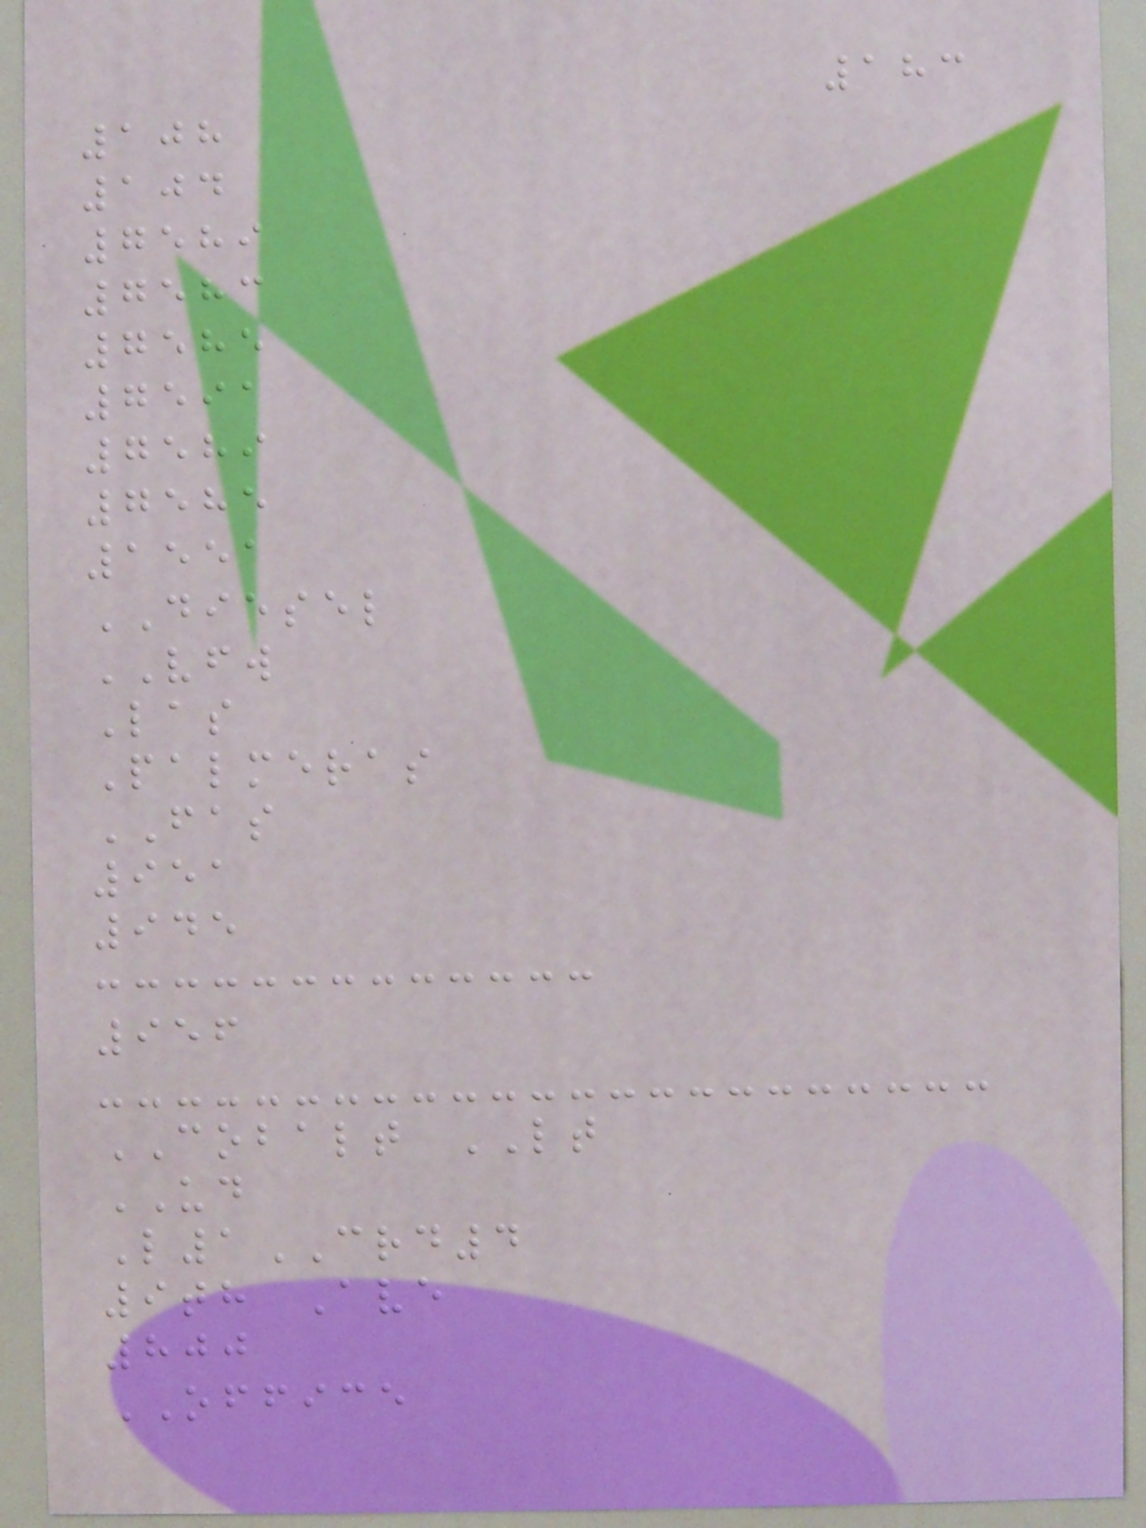183
108
104
7589
7583
7585
7591
7589
7585
1551
DIESEL
VFW
Las
Palmeras
FAS
951
945
956
COBALT LT
UD
L1CRD4
9th Ave
800
OFFICE
